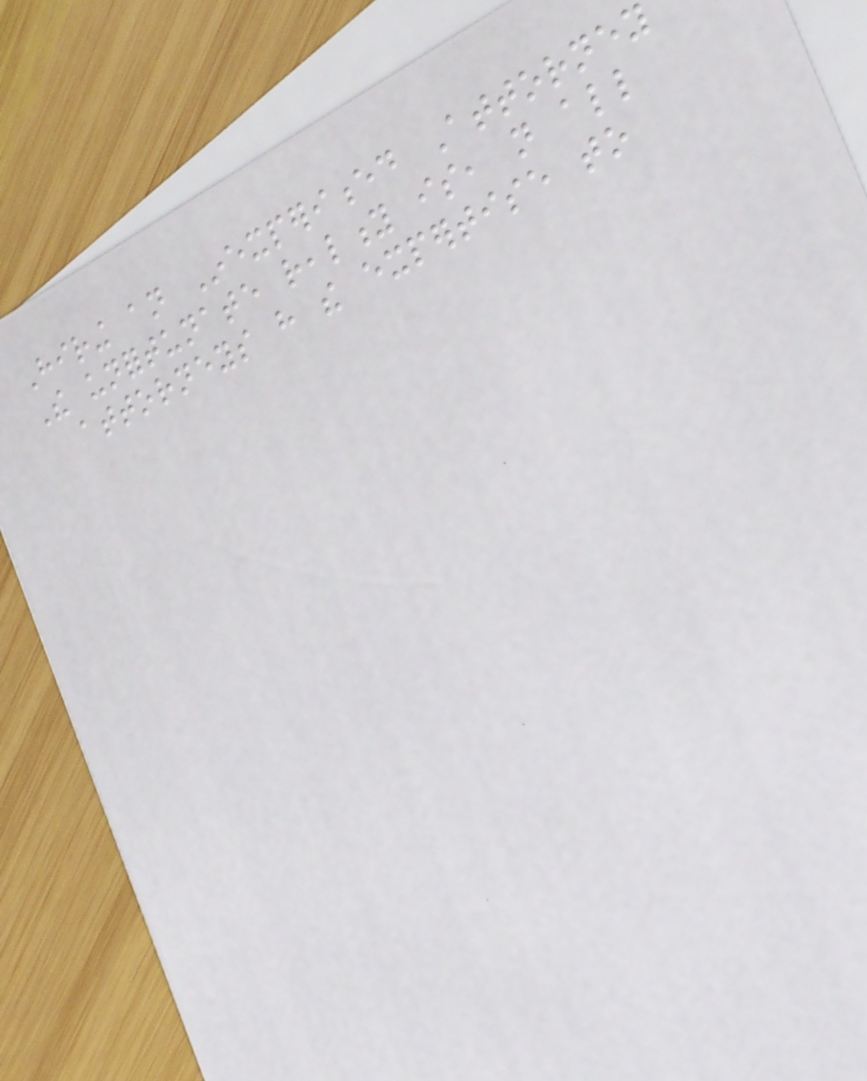Hiring an Inexperienced Attorney
The unfortunate reality is, not all
attorneys have the expertise to
